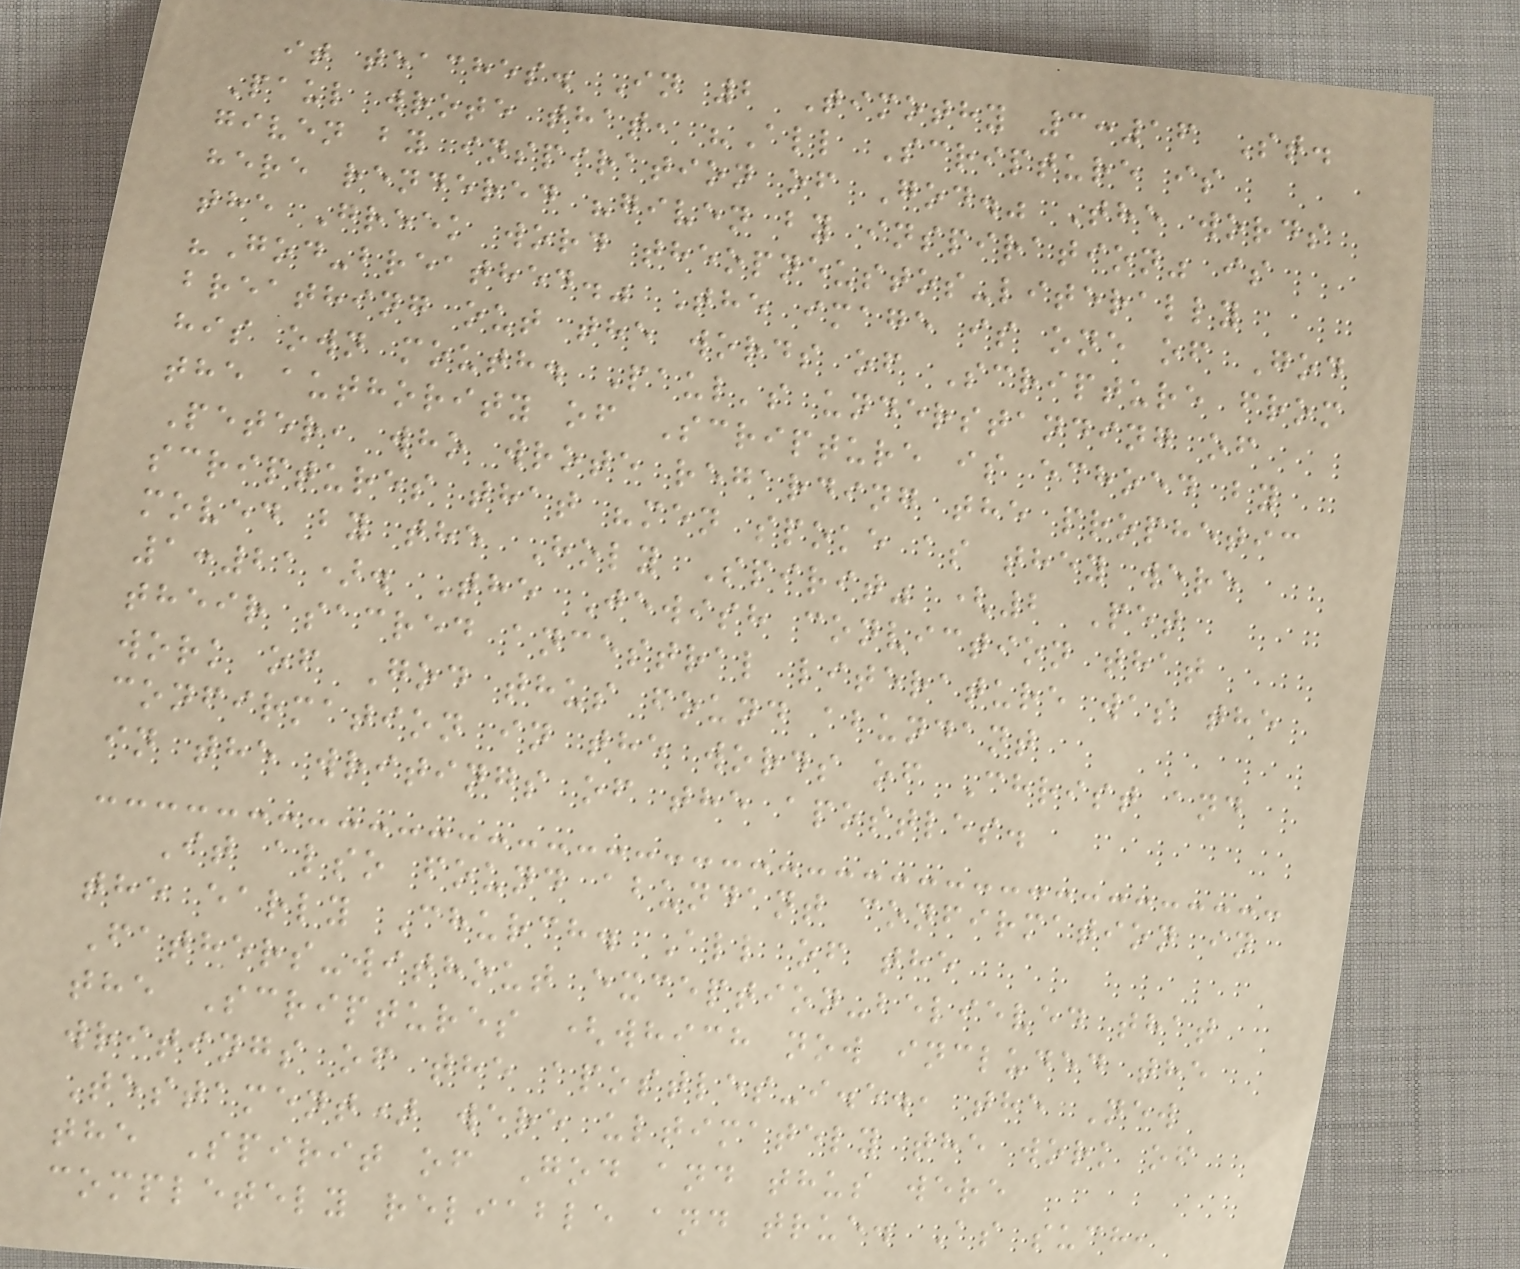it teaches. In 2 Timothy 3:16 St.
Paul wrote that, "All Scripture is
given by inspiration of God." The words
here rendered "given by inspiration" is
the Greek word theopneustos-literally
"God-breathed." The image is one of God
breathing out the words of Scripture from
his own mouth. Paul's understanding of
the authority of Scripture is echoed by
Peter, who wrote regarding the prophetic
scriptures that "men spoke as they were
moved by the Holy Spirit" (2 Pet
1:21). The Jewish conviction that
their sacred ancestral literature was the
work of God thus found abundant
confirmation in the words of Christ and
in the writings of the apostles.
It also found abundant confirmation in
the early Church. All of the
Fathers-without exception-believed that
the Scriptures (which now included the
writings of the apostles-i.e., the New
Testament) were ultimately the work of
the Spirit of God and thus were
completely reliable and true. As such,
